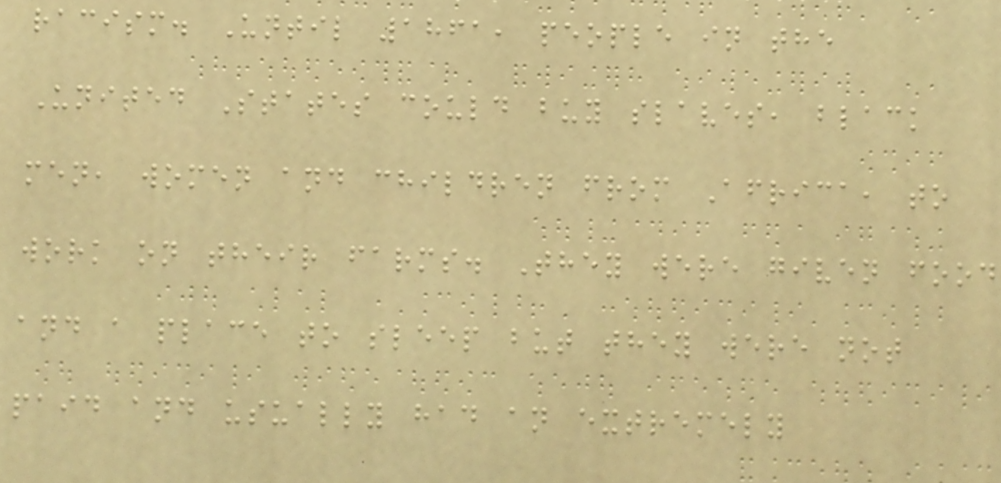racism. Until 1861, people in the
United States could buy slaves, black
men, women and children from Africa, to
work on their farms. They were given food
and a place to sleep but they were not
paid and usually had an extremely
